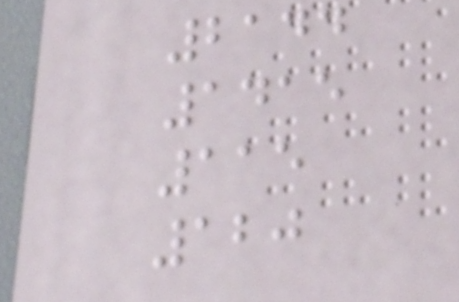2144
1415
115
120
